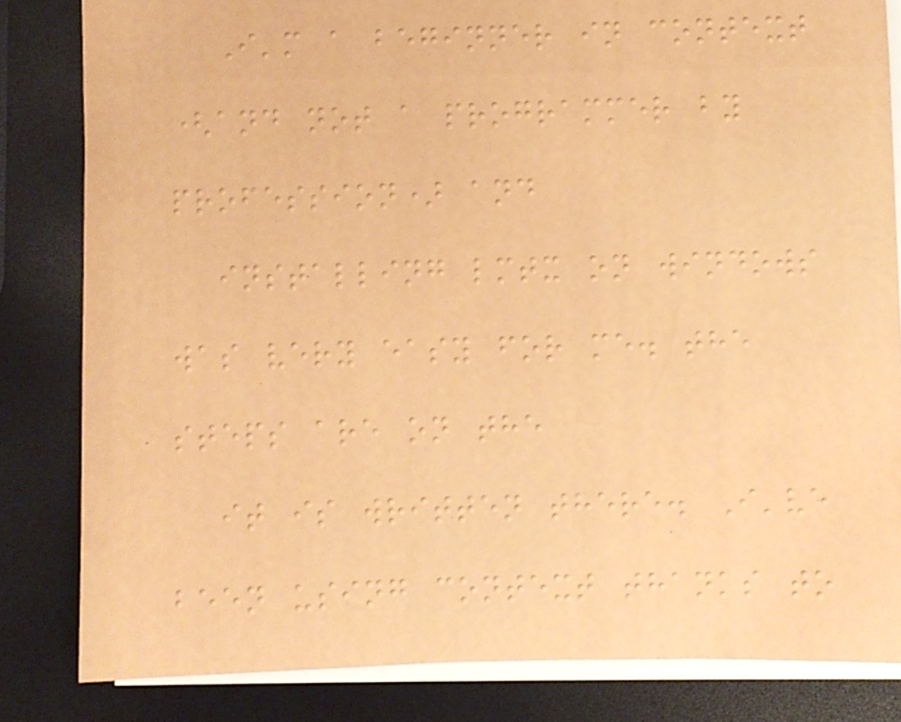I'm a beginner in context
(and not a programmer by
profession) and
installing lmtx on windows
was very easy for me. the
steps are on the
it is written there. I've
been using context thanks to
